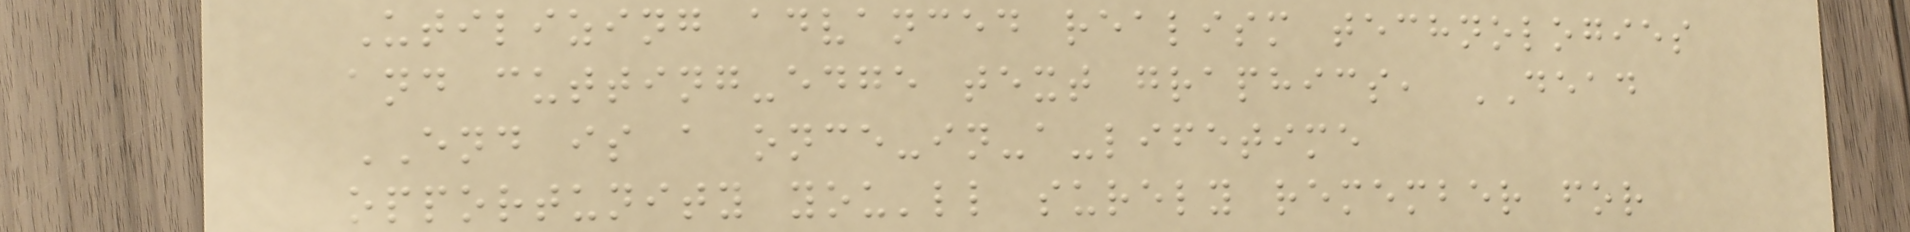Utilizing advanced realism technologies
and cutting-edge text graphics, DEAD
END is a once-in-a-lifetime
opportunity you'll surely remember for
